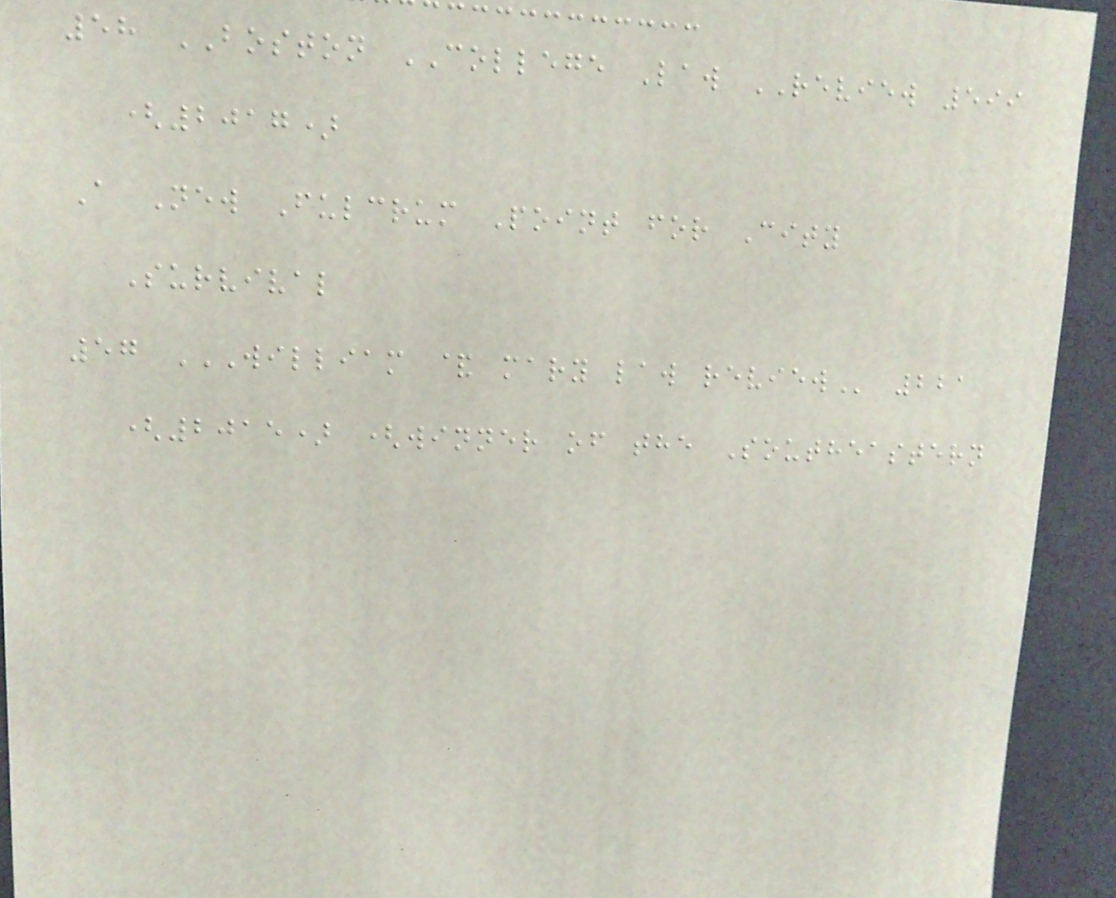58 BOSTON COLLEGE Law REVIEW 599
(2017)
A New Fulcrum Point for City
Survival
57 WILLIAM & MARY LAW REVIEW 221
(2015) (winner of the Southeastern
